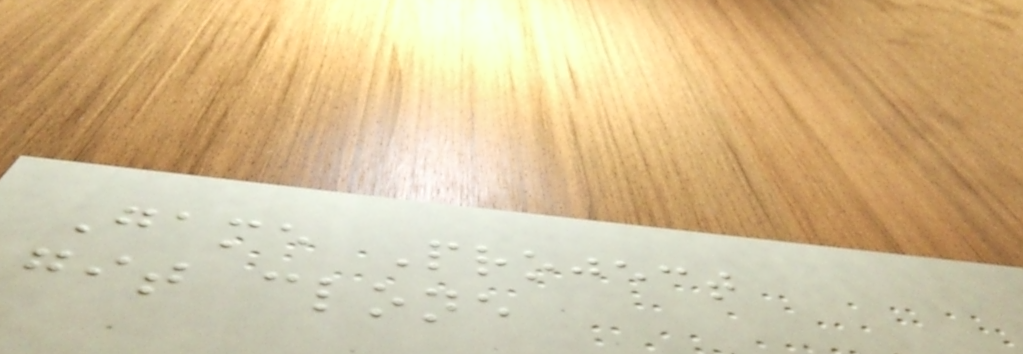Game Project
git clone
